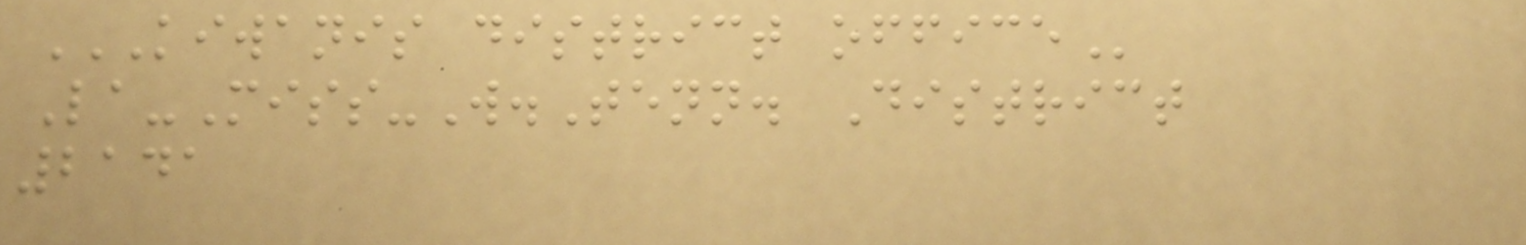KIWANIS DISTRICT OFFICE
La-Miss-W.Tenn. District
2141
